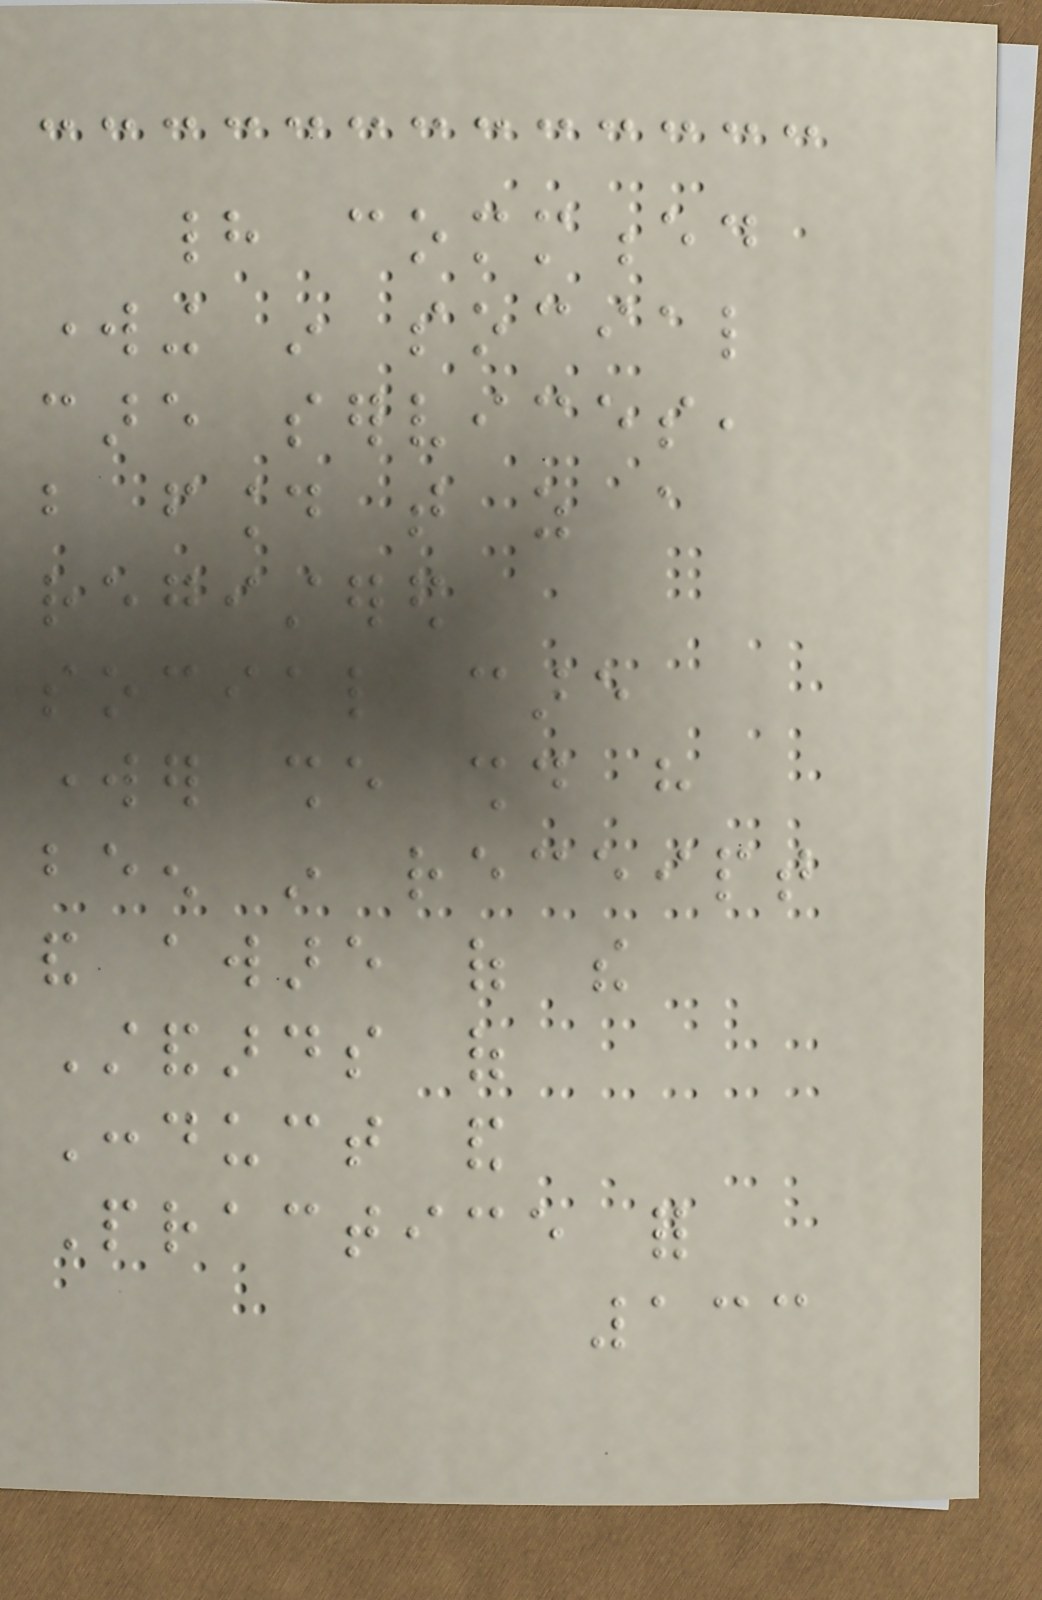had commenced
working in social
care services,
but found that as a
registered
social care
worker she should have
been in receipt
and aware of the
Standards of
Conduct and
Practice for
133
